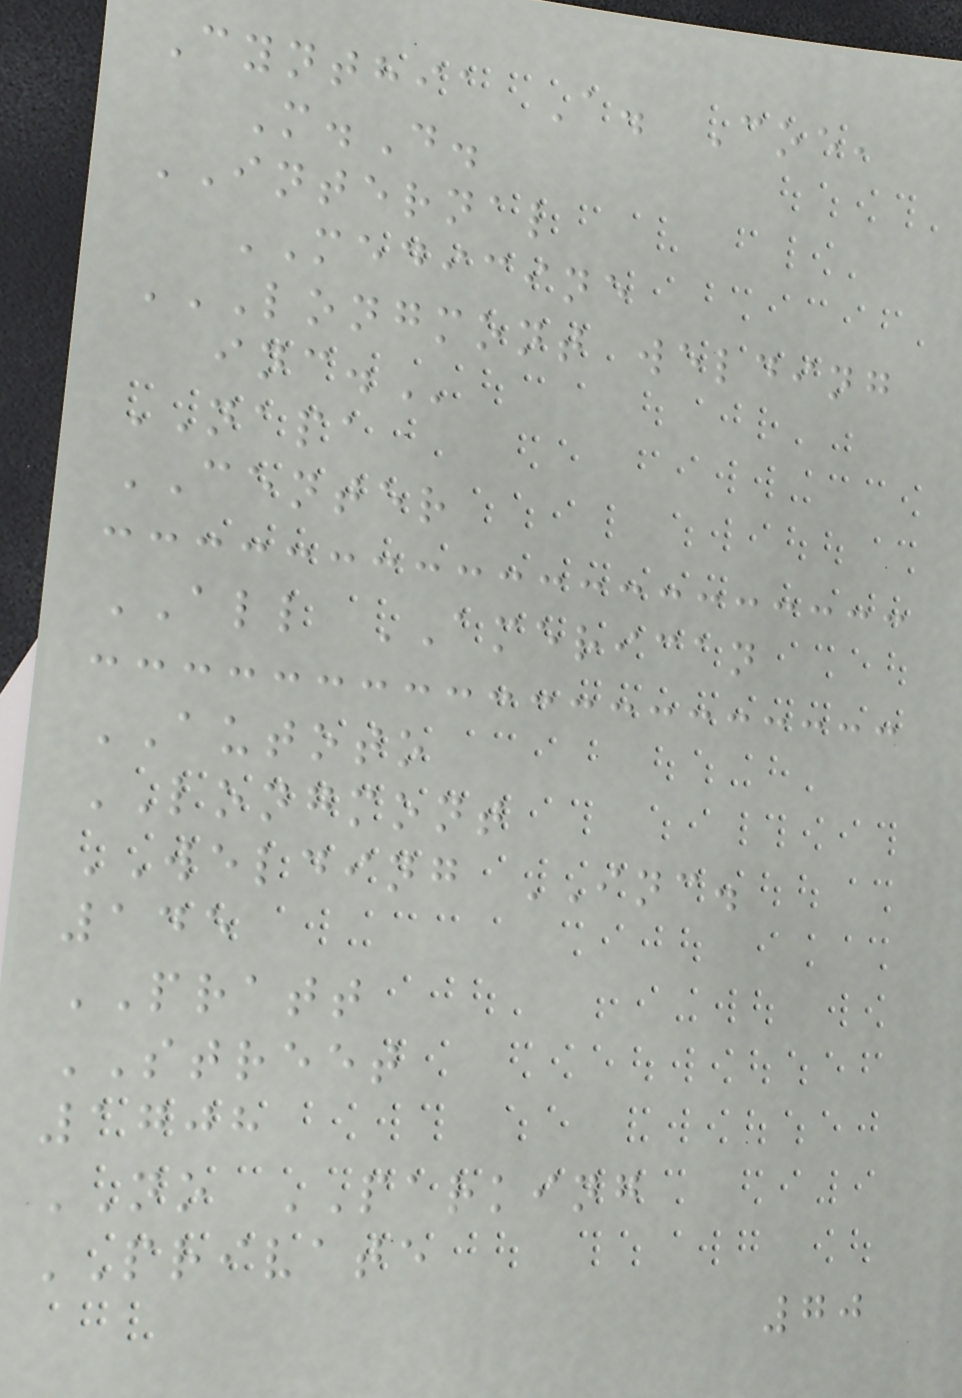Cynthia A. Coe,
M.D.
INTERNAL
MEDICINE
LONGMONT WELDING
INC.
NAPA
CENTER
ALL AMERICAN
AUTOTO
LONGMONT
WELDING INC.
145
PRATT
STREET
1708
NO PARKING
PRIVATE
70
